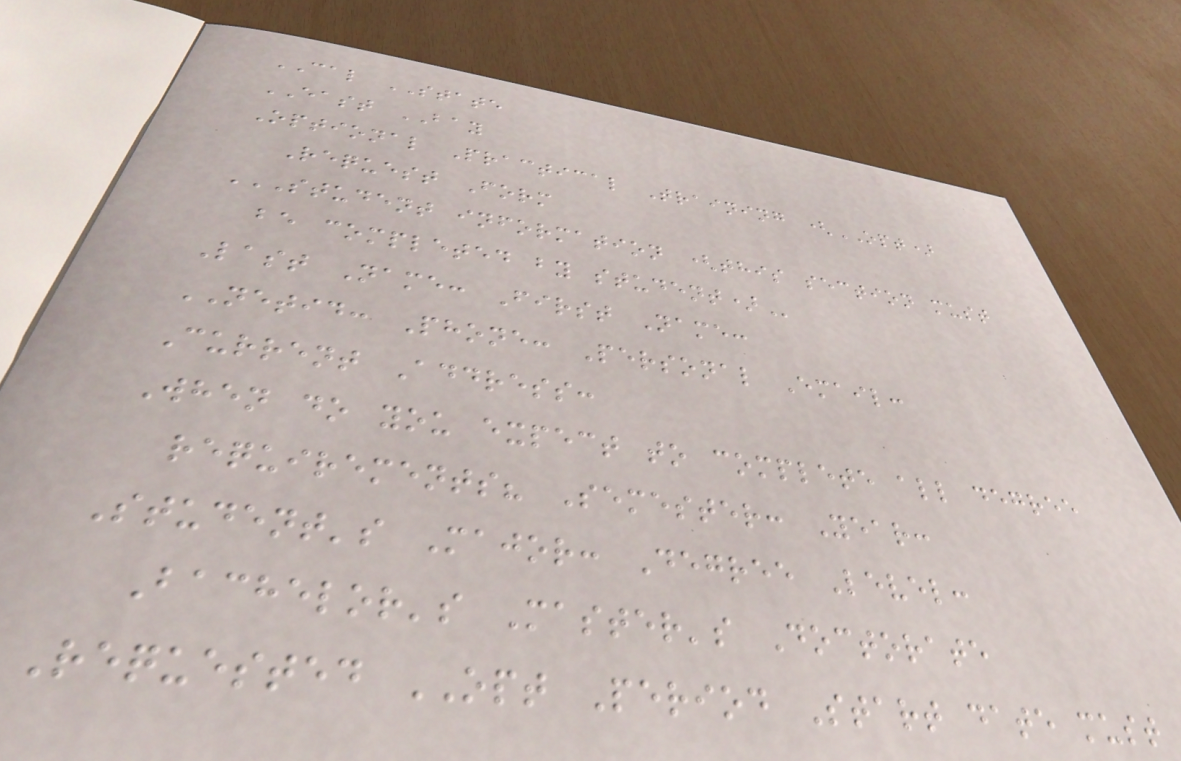CAL STATE
EAST BAY
Optional Practical Training (OPT)
Request Form
STUDENT INFORMATION (THIS SECTION MUST
BE COMPLETED BY STUDENT)
Last Name: First Name:
NETID: Phone: Personal Email:
Current Address:
When do you expect to complete all degree
requirements? Semester: Year:
Student's Major: Degree Level:
Bachelor's Master's Doctorate
Requested OPT Period Start date must
